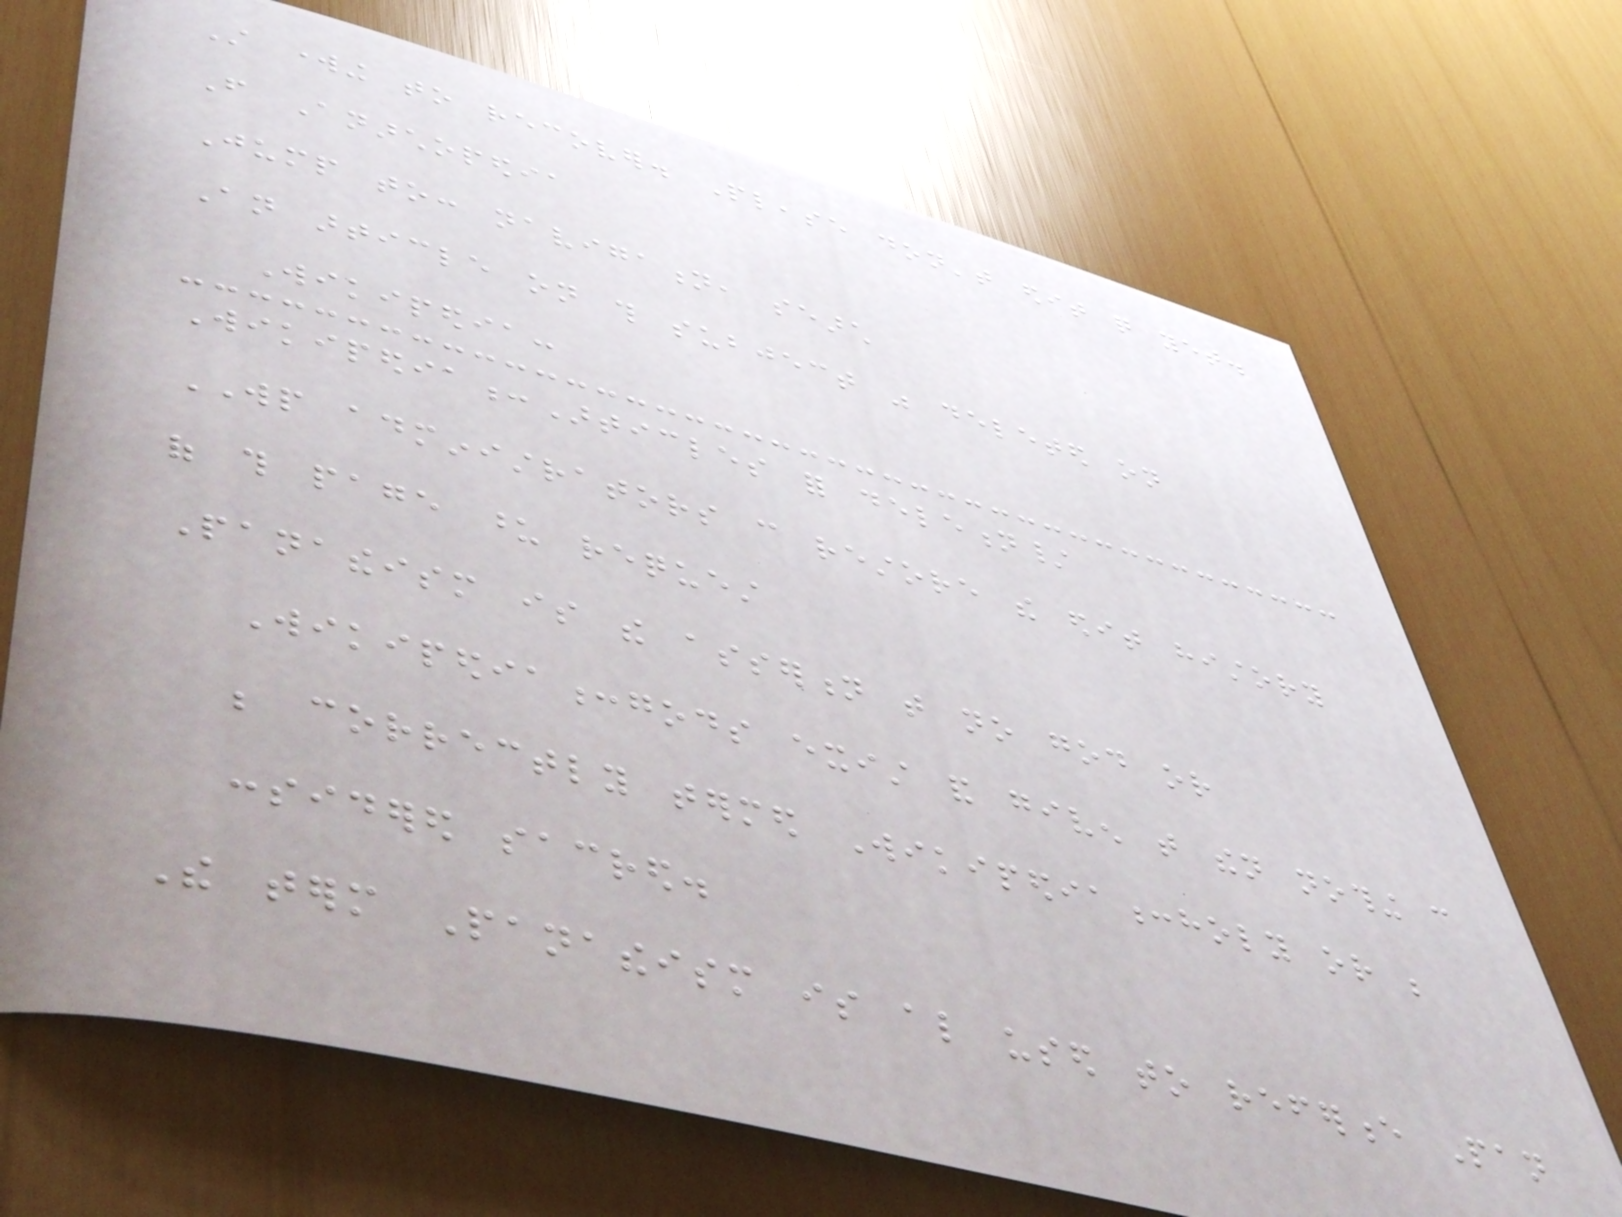Still working to recover. Please don't edit quite yet.
From Anarchopedia
Jump to: navigation, search
An article on this subject was deleted on
Wikipedia:
Wikipedia:Articles for deletion/
WP administrators can restore the edit history
of this page upon request
Panatheism is the assertion that no god or
Wikipedia:gods exist and given that then nothing can
be correctly termed Wikipedia:holy or be
considered sacred.
The term Panatheism is also used to reference Pan
